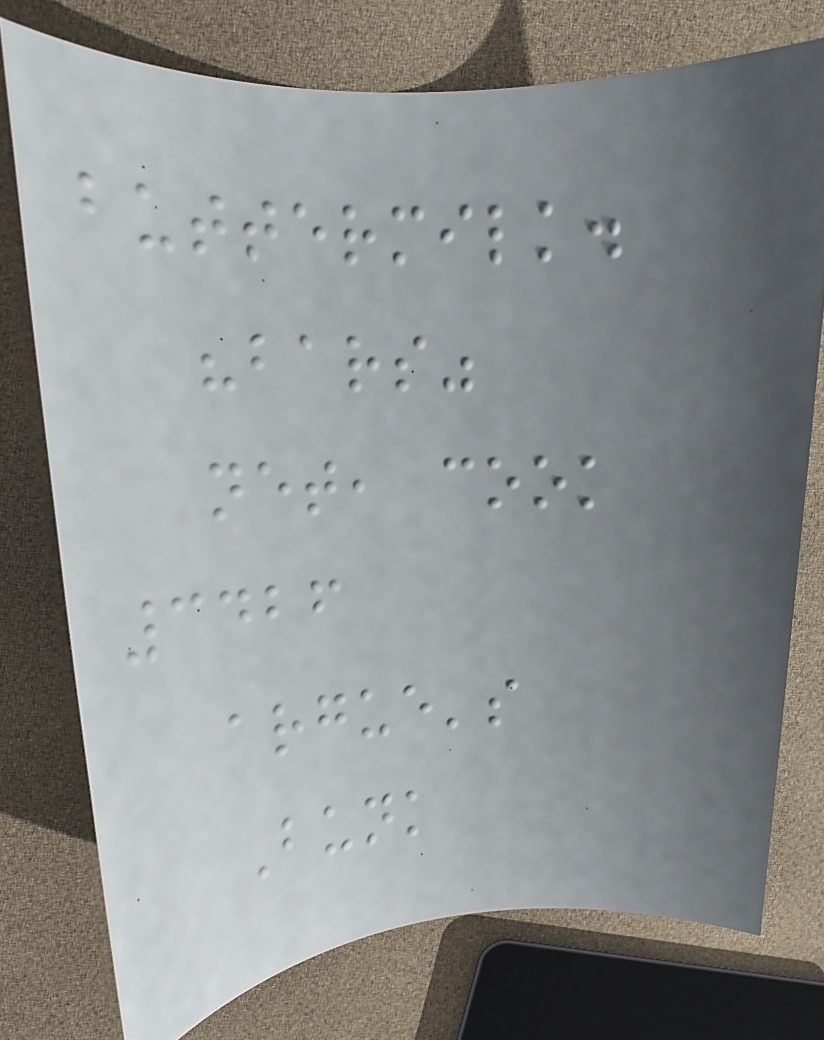buttermilk.
"bars"
net, cook
3426
argue's
Bunk
